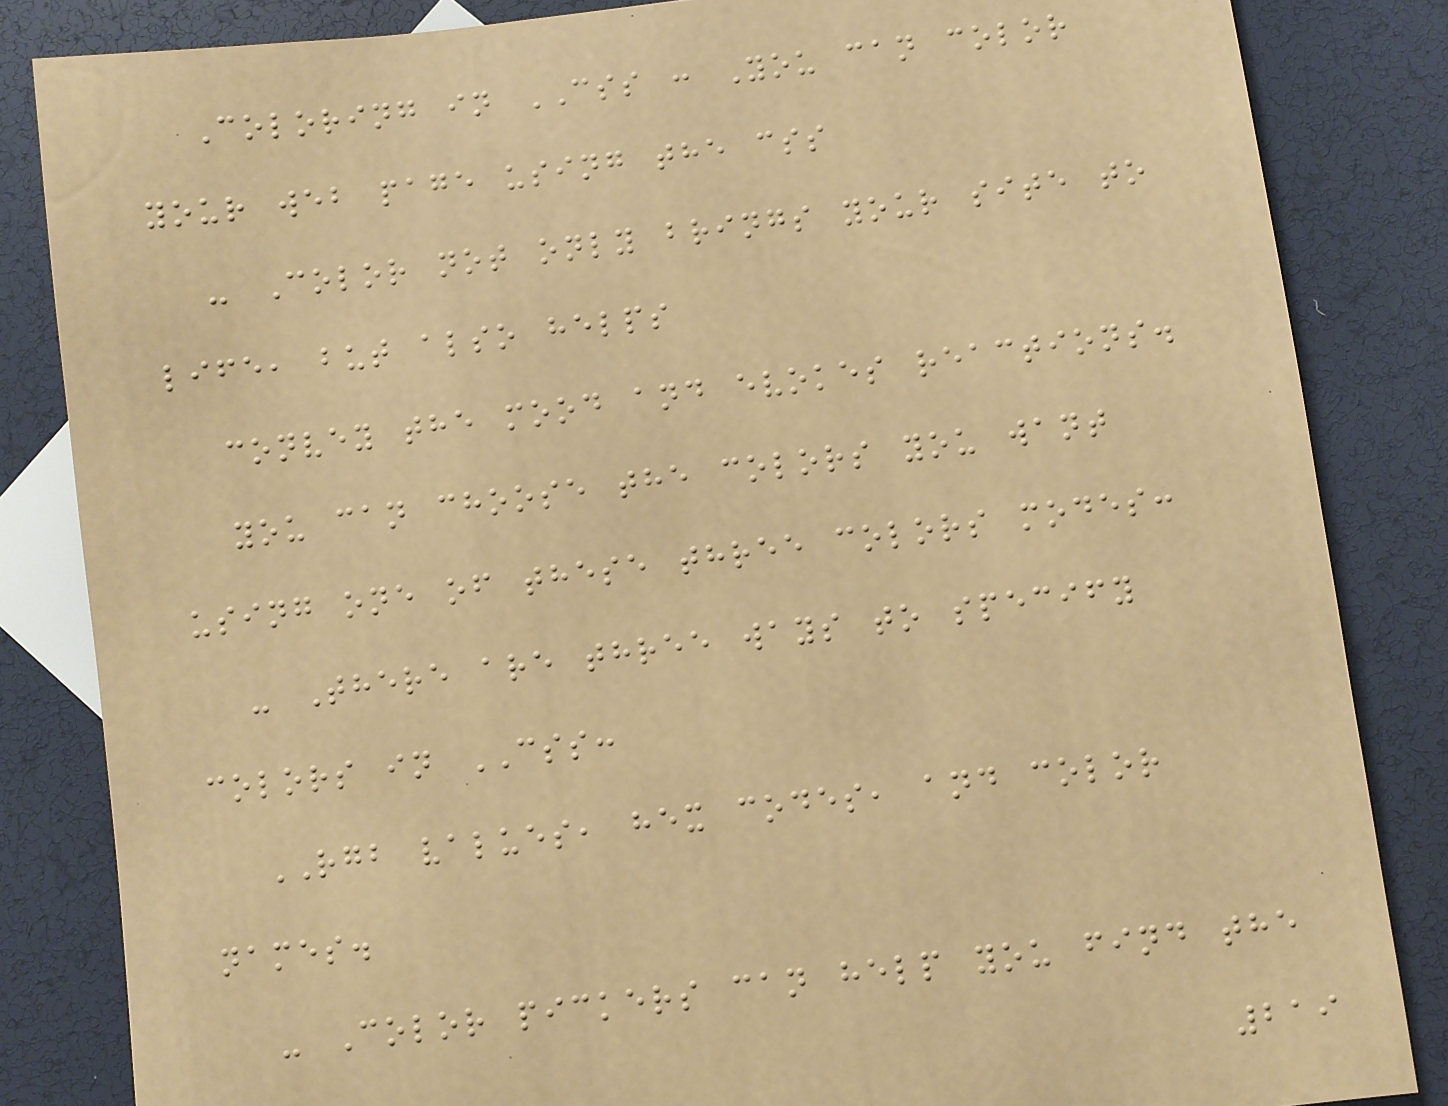Coloring in CSS : You can color
your web page using the css
- Color not only brings your site to
life, but also helps
convey the mood and evokes reactions.
you can choose the colors you want
using one of these three colors modes:
- There are three ways to specify
colors in CSS:
RGB values, hex codes, and color
names.
- Color pickers can help you find the
219
